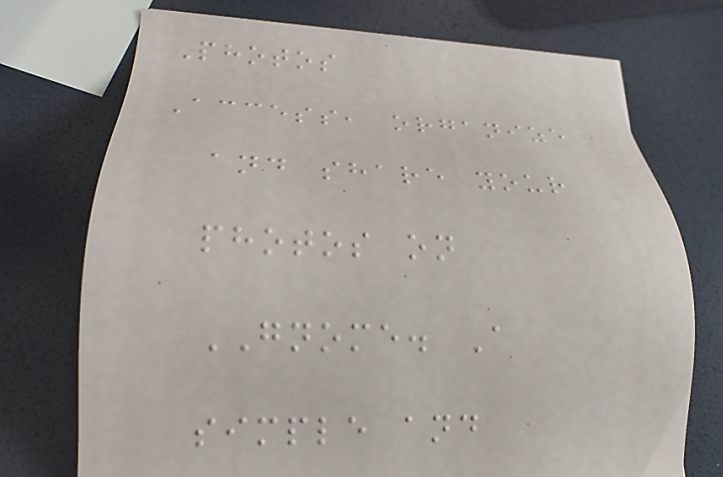Photos
Access, organize
and share your
photos on
GNOME. A
simple and
